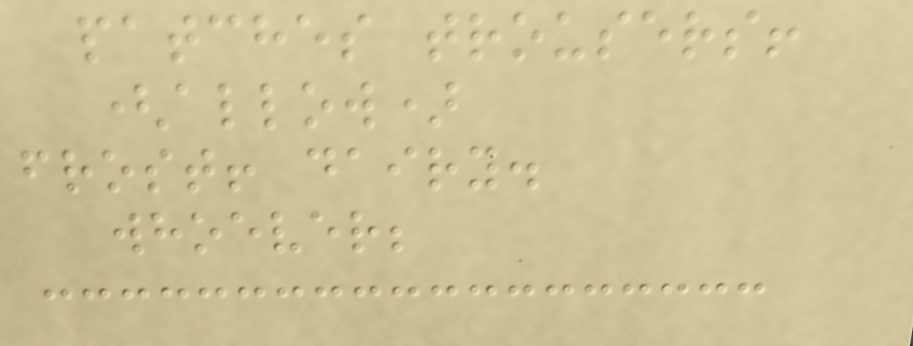patches trousers!
(allow)
frost! dairy.
whoever;
